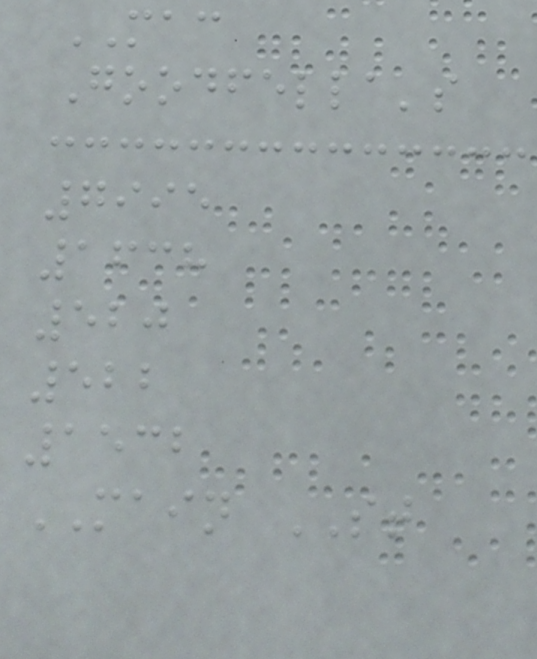MAC
Goodfella's
7995
1638
520
522
1532
MAIN ST
